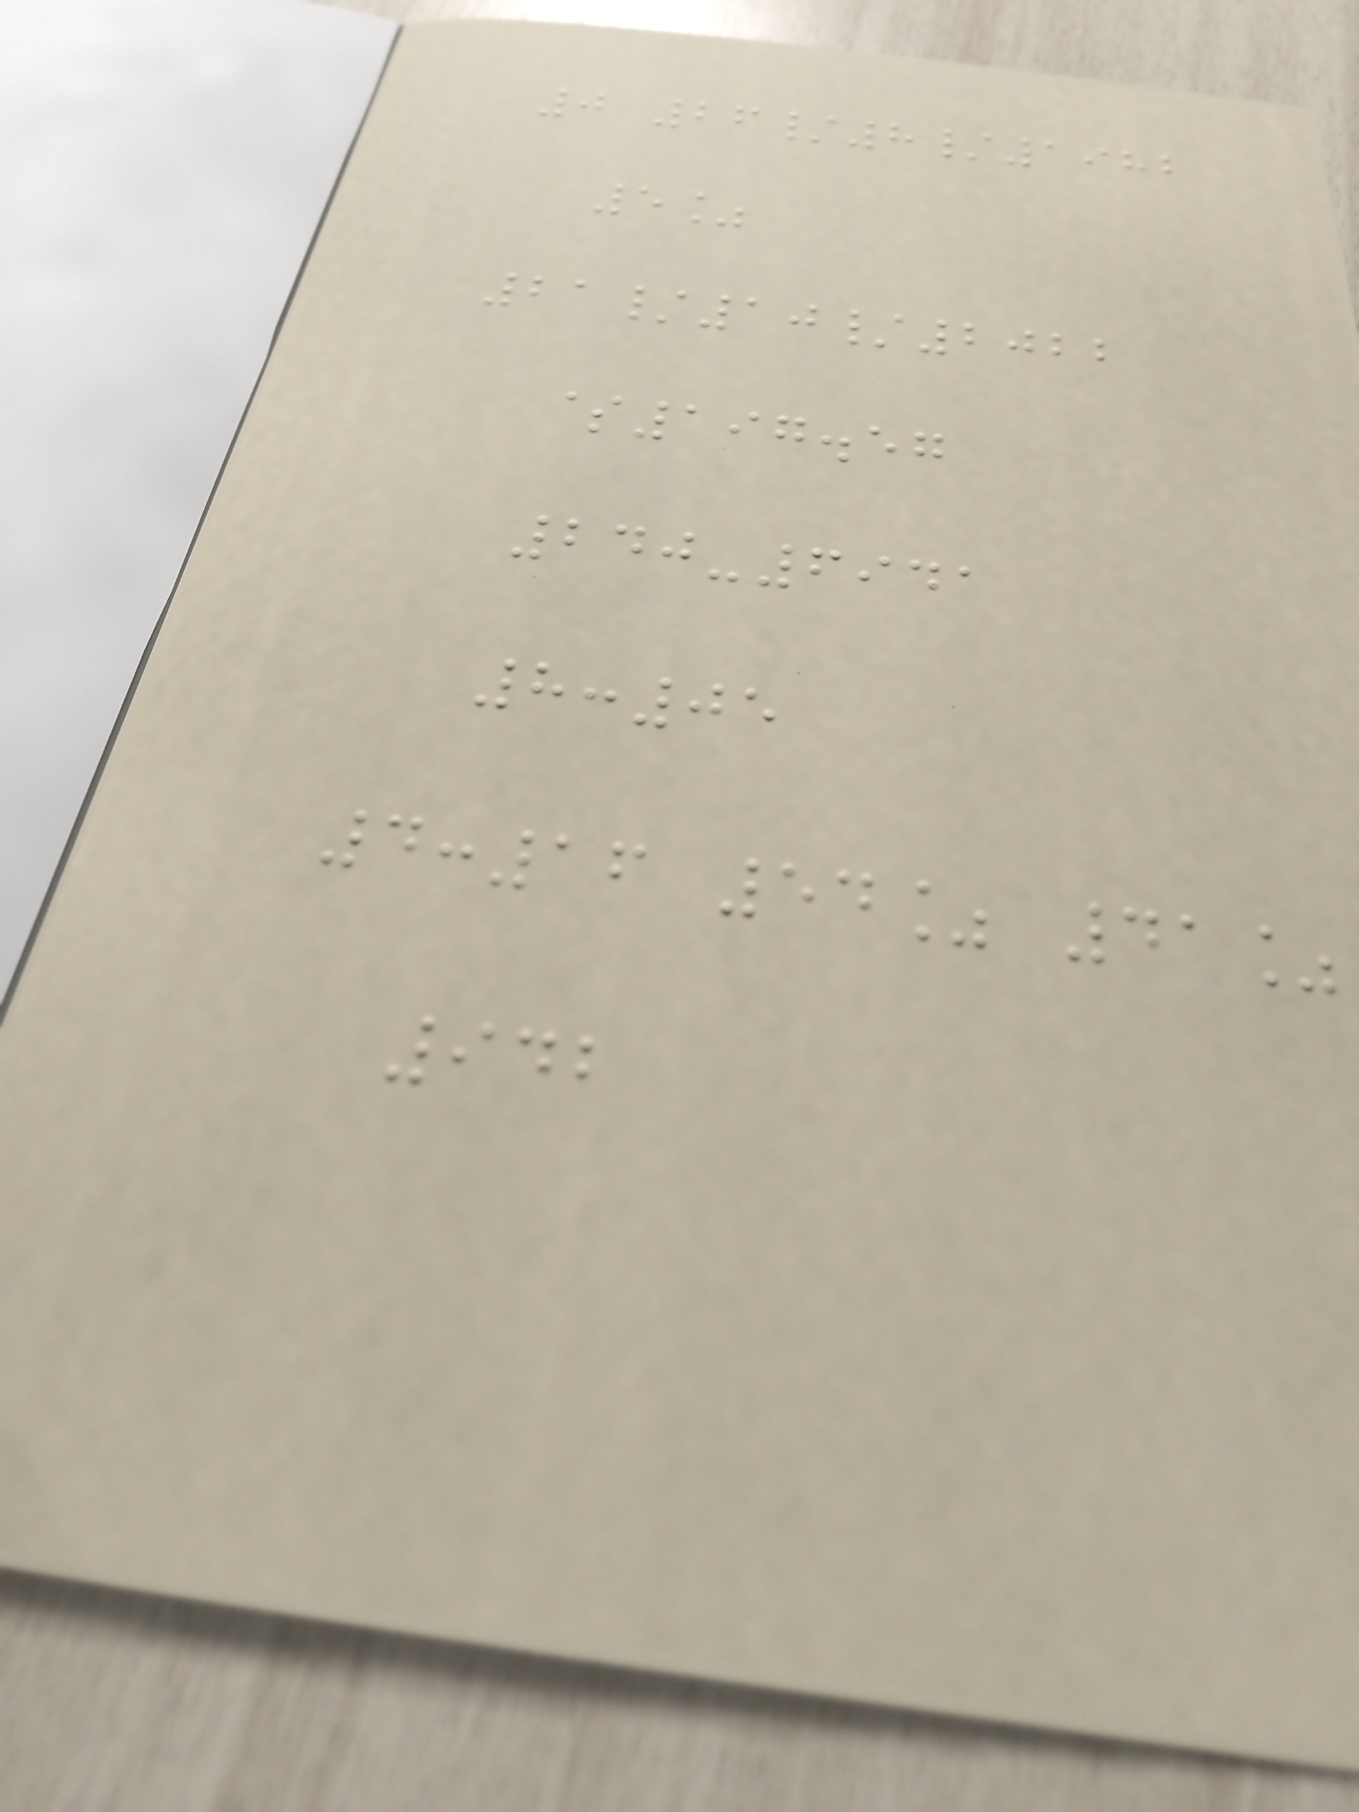0 26/8/1982
5%
21/10/2022
$197.57
240-6941
8:05
4:16 54% 41%
942
